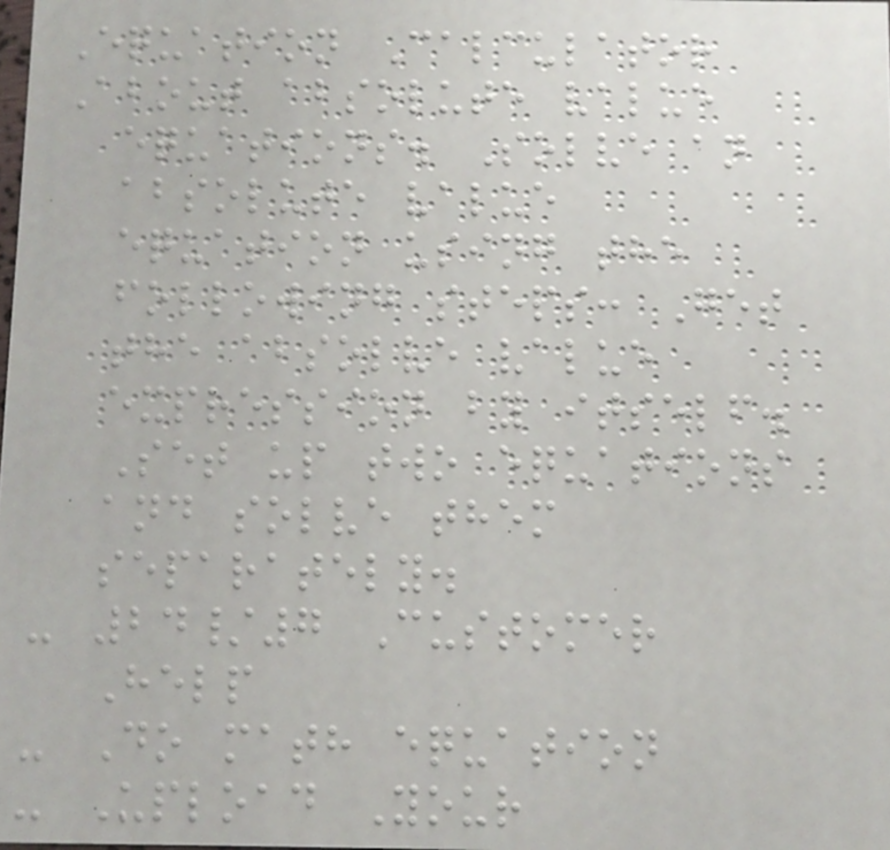Equation Calculator
About absolute value
equations. Solve an
absolute value
equation using the
following steps: Get
the absolve value
expression by itself.
Set up two equations
and solve them
separately.
- 24/7 Customer
Help
- Do math equation
- Upload Your
